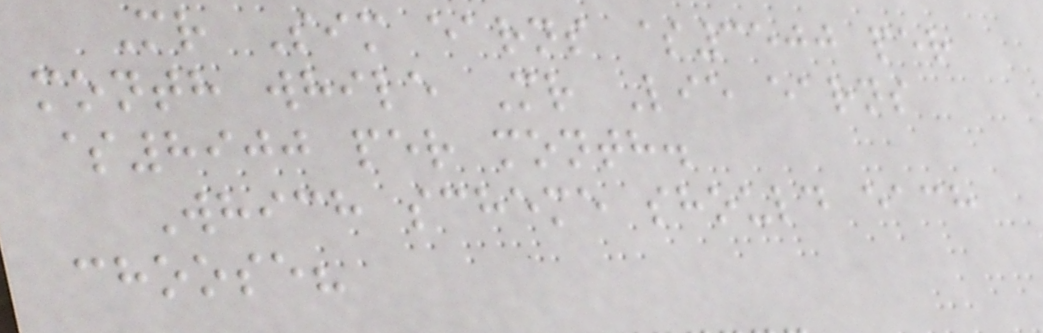Mr Sim earns $3500 per
month while Mr Lie earns
$8900 per month.
Which scheme should each
choose?
